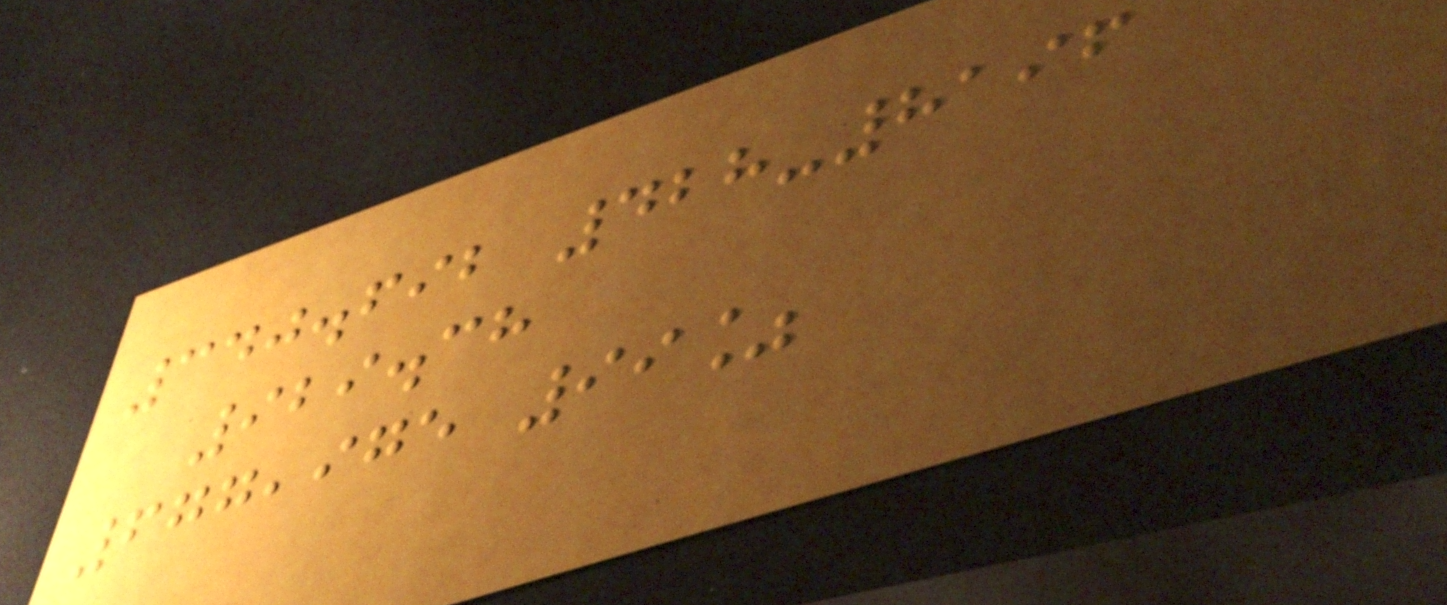340.692 428-8196
929.38
677,975 99%
